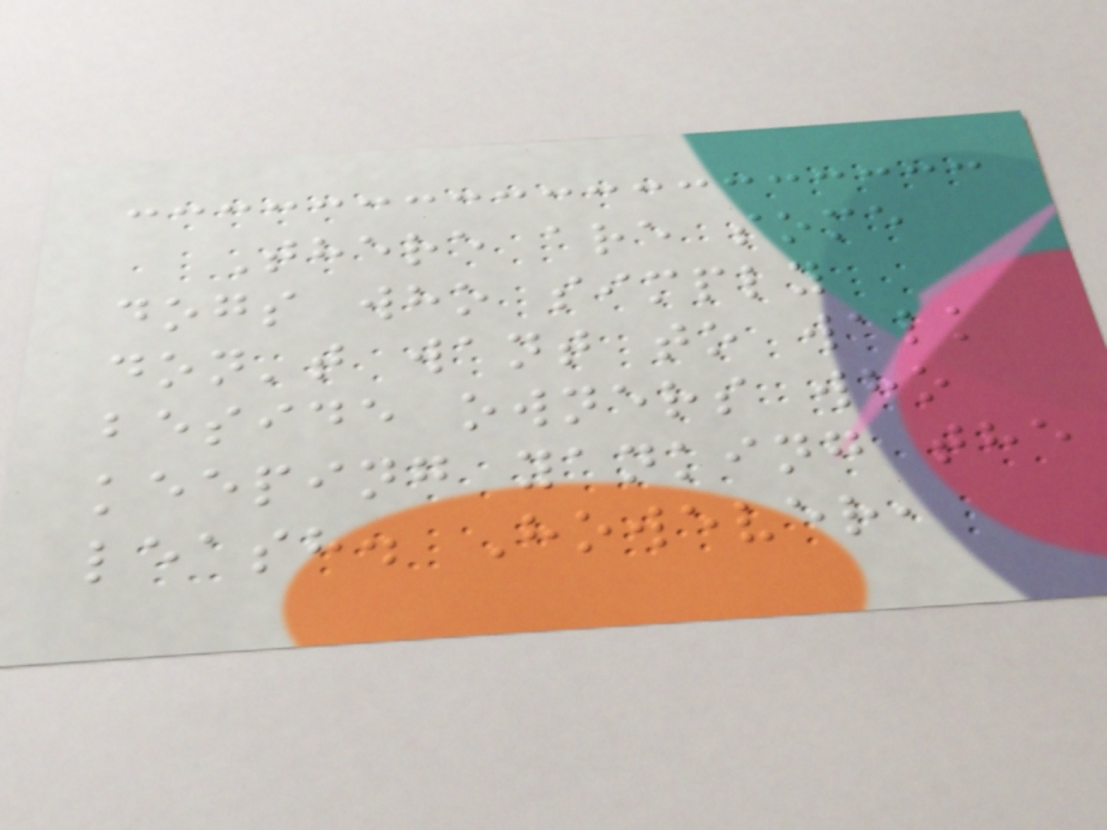There are some
dogs who simply
don't want to walk
beside owners who
keeping yanking the
leash. However,
